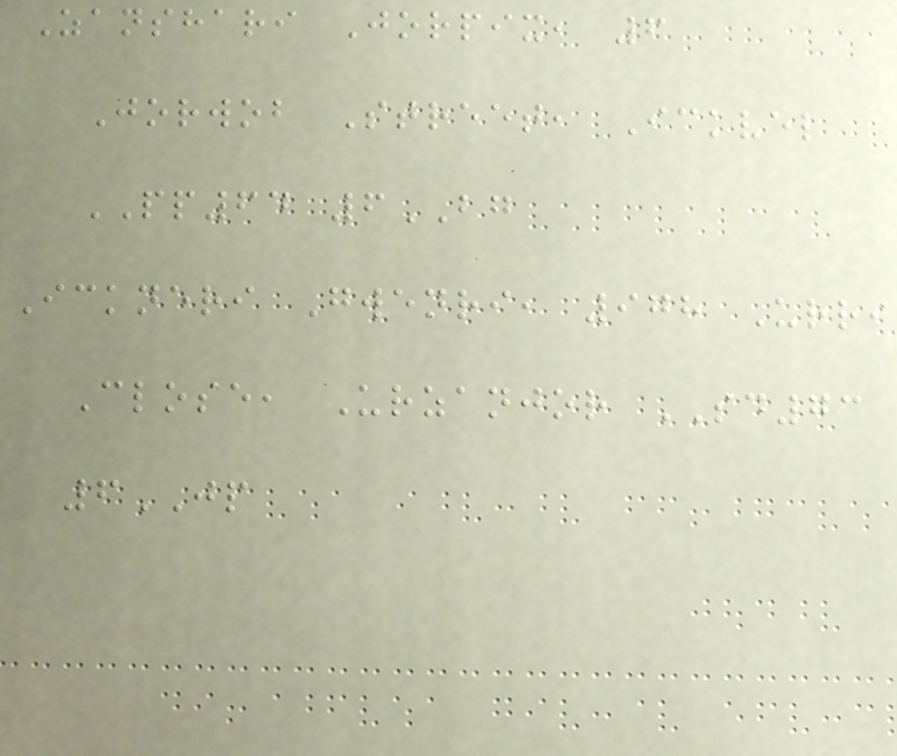Zanshari Jorpix, 6
Jorwob Street, Ickvel
PP64 6BG
Ickneri Gwenri, 978 Urri
Close, Urzanjor SD73
6JP
